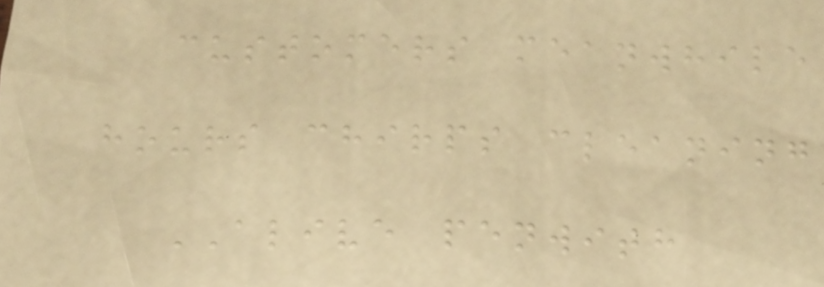customers meanwhile
hours chirps cleaning
ALIVE penwith
